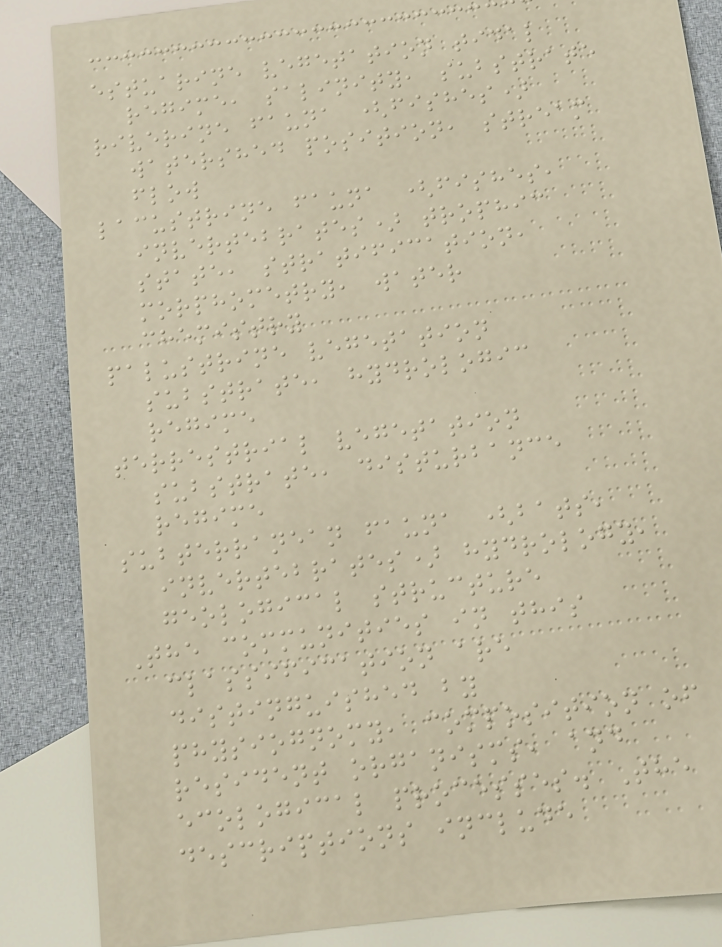estuarine vegetation tidal
regime, salinity, substrate
riverine fauna (fishes)
watershed position, stream
flow
lacustrine fauna (fishes,
invertebrates) trophic
state, stratification,
morphometry, water
chemistry
palustrine vegetation
substrate, hydrologic
regime
terrestrial vegetation
substrate, disturbance
regime
subterranean fauna (bats,
invertebrates) hydrology,
geological structure
The communities in this
classification are
distinguished by
physiognomy, composition of
resident organisms, and
ecological processes. The
descriptions include
